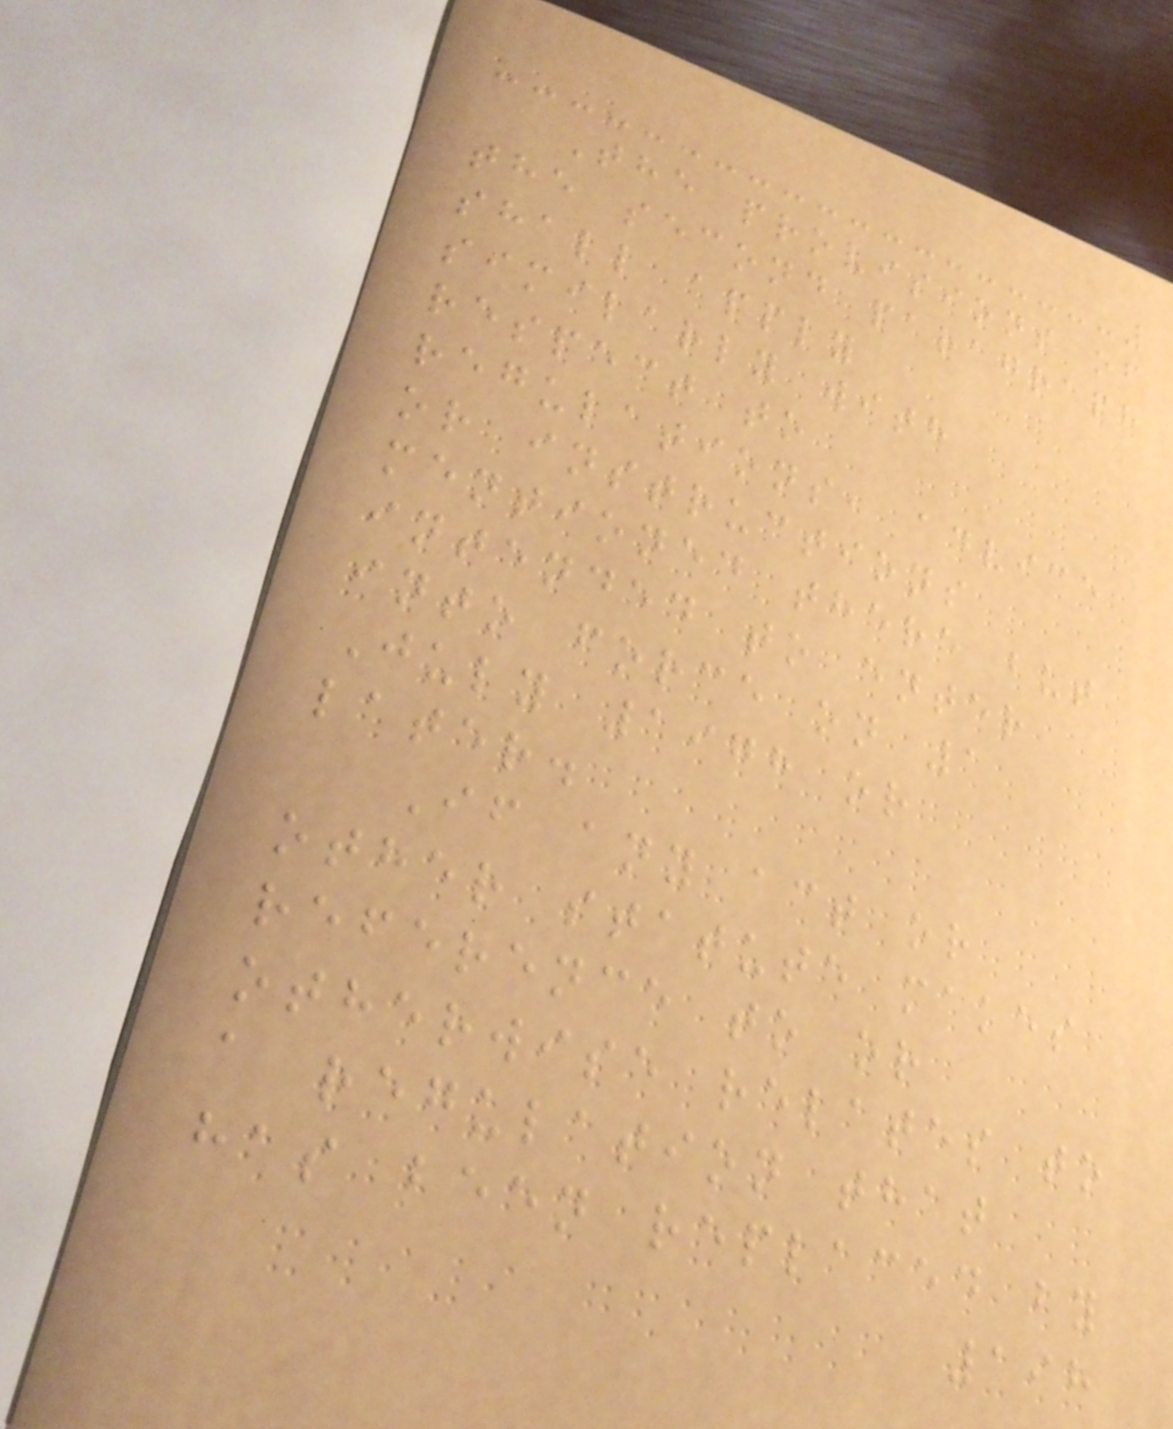The provisions of
the second paragraph
shall apply
similarly with
respect to
regulations, advice
or instructions
mentioned there but
intended to enter
into force on 1
July 1978 or
later.
If any act or
other statute makes
reference to or
otherwise relates to
a regulation that
has been replaced by
198
